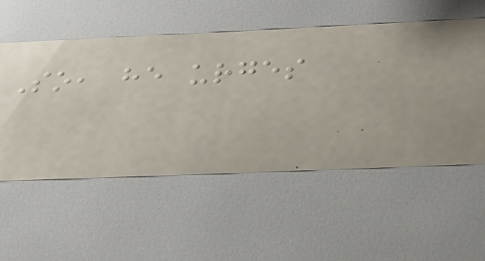So, he urges
